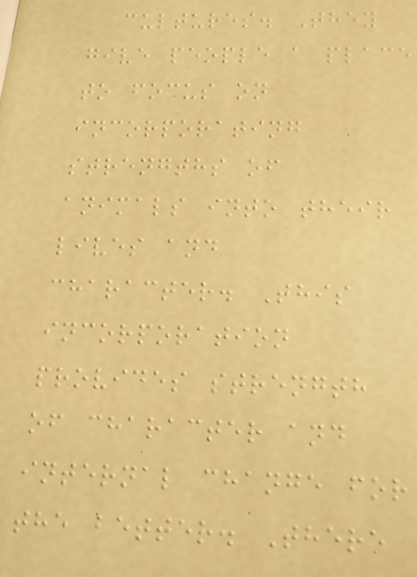cultures. They
give people a place
to focus on
incorporating
strengths of
animals into their
lives and
character. This
incorporation
provides strength
of character and
internal change for
the better. There
